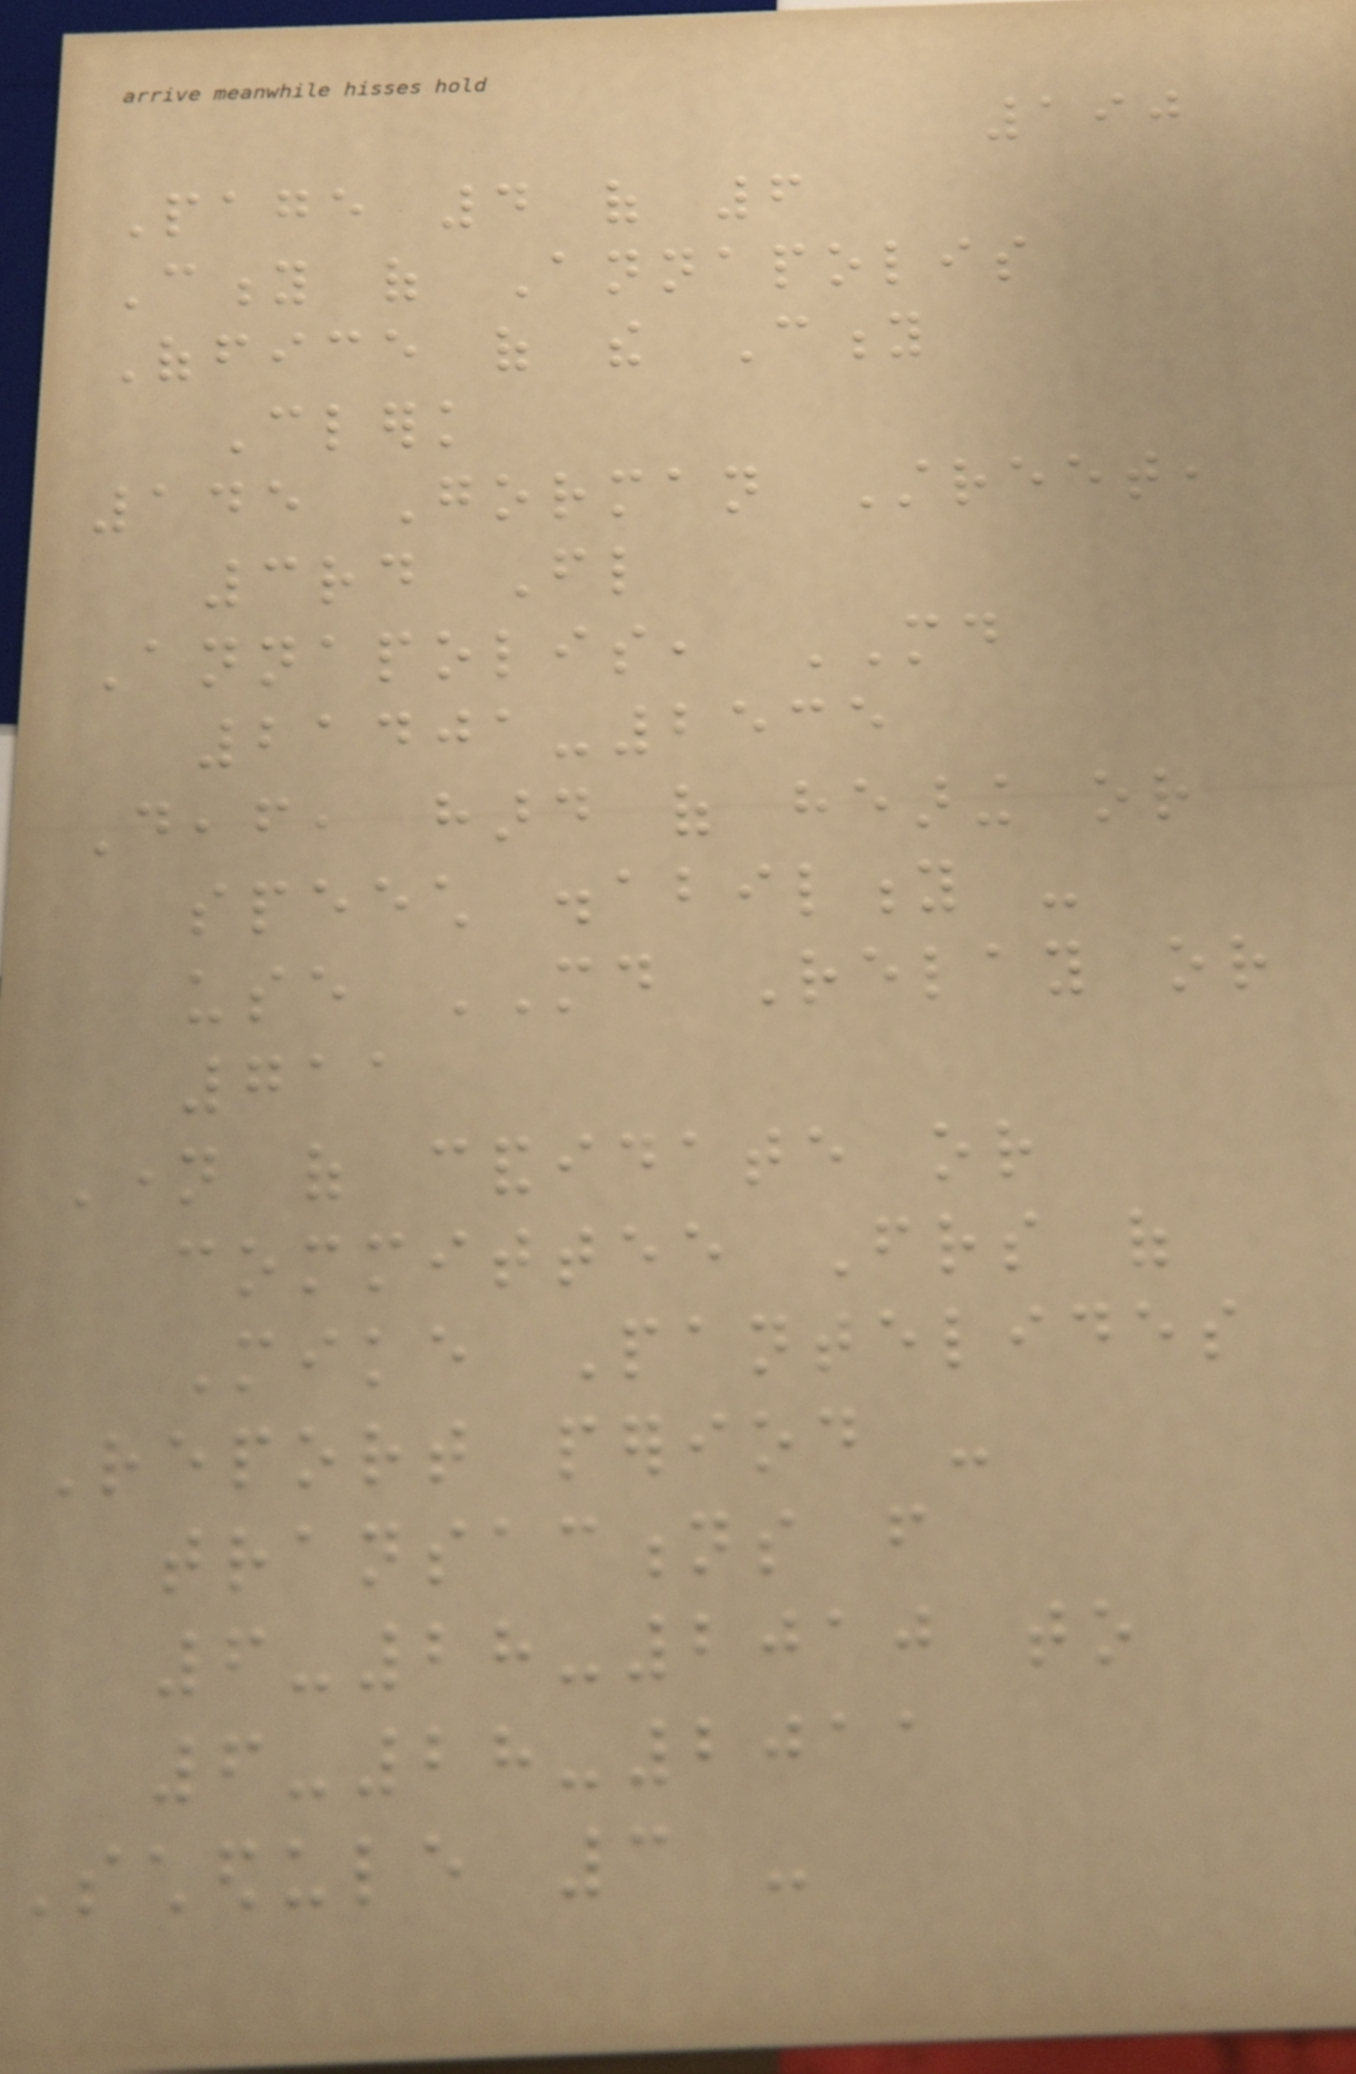190
Page 4 of 6
City of Annapolis
Office of the City
Clerk
145 Gorman Street,
3rd Fl
Annapolis, MD
21401-2535
Deaf, hard of hearing or
speech disability -
use MD Relay or
711
Name of candidate or
committee Friends of
Mike Pantelides
Report period -
transactions from
6-28-2010 to
6-28-2011
Schedule 3 -
